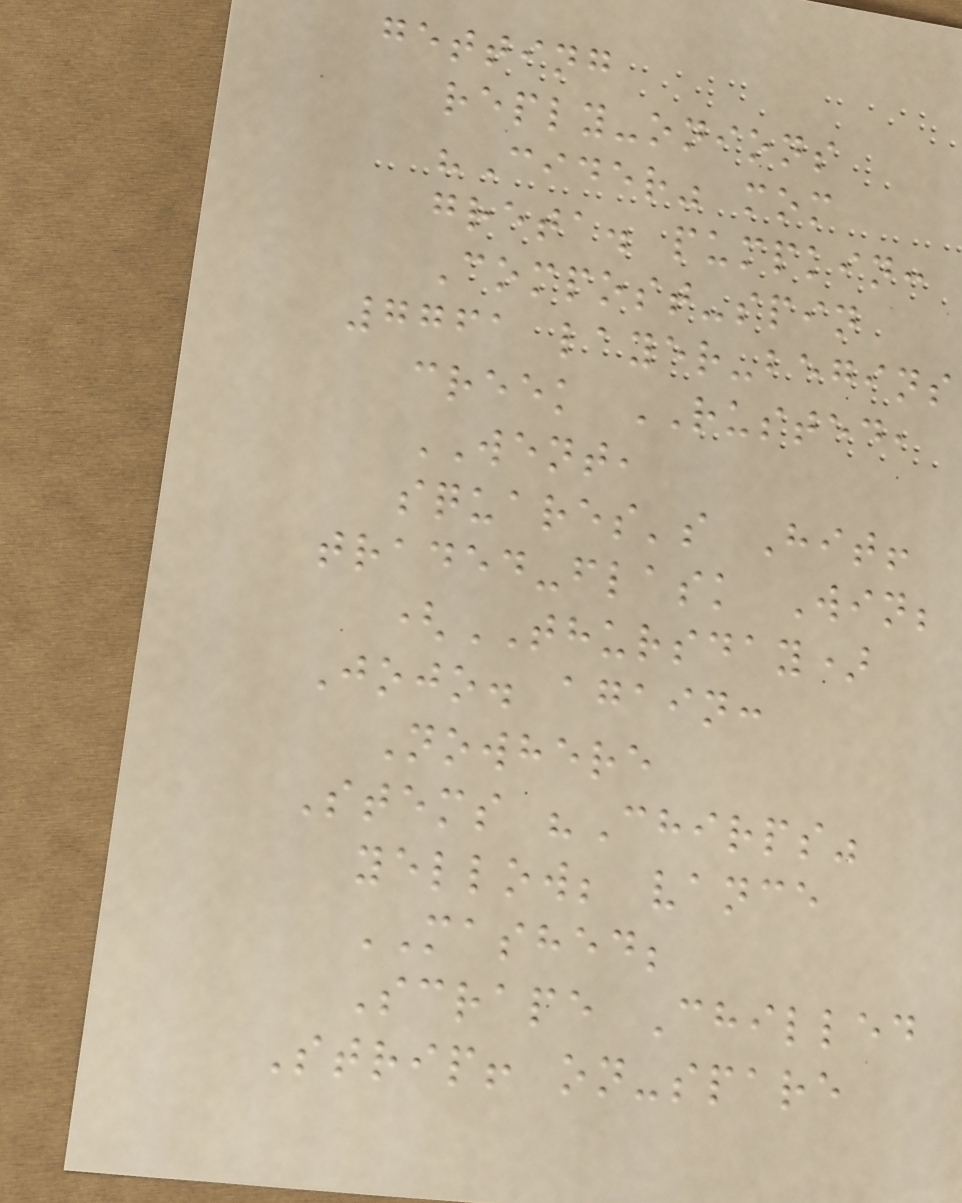getting
reply-onions
"Cider" mom
greta. pumpkin:
Compost-spin
7761 layer-begins
creek RUSTED,
WENT,
squares's Hit!
traded-flask Win;
(THURSDAY)
Jojo. again:
Nowhere
Stems "Chirps"
yellow; vance
MASHED;
Scrape Chilled
Strip! on-spare
